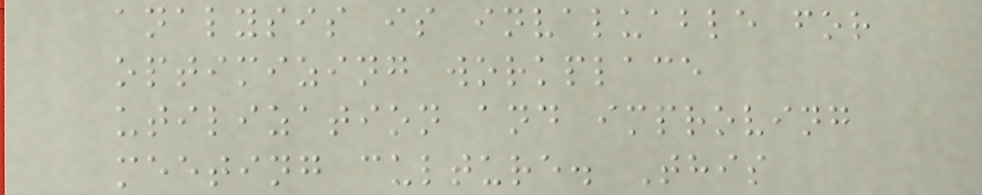analysis is invaluable for
optimizing workplace
utilization and improving
meeting culture. This
